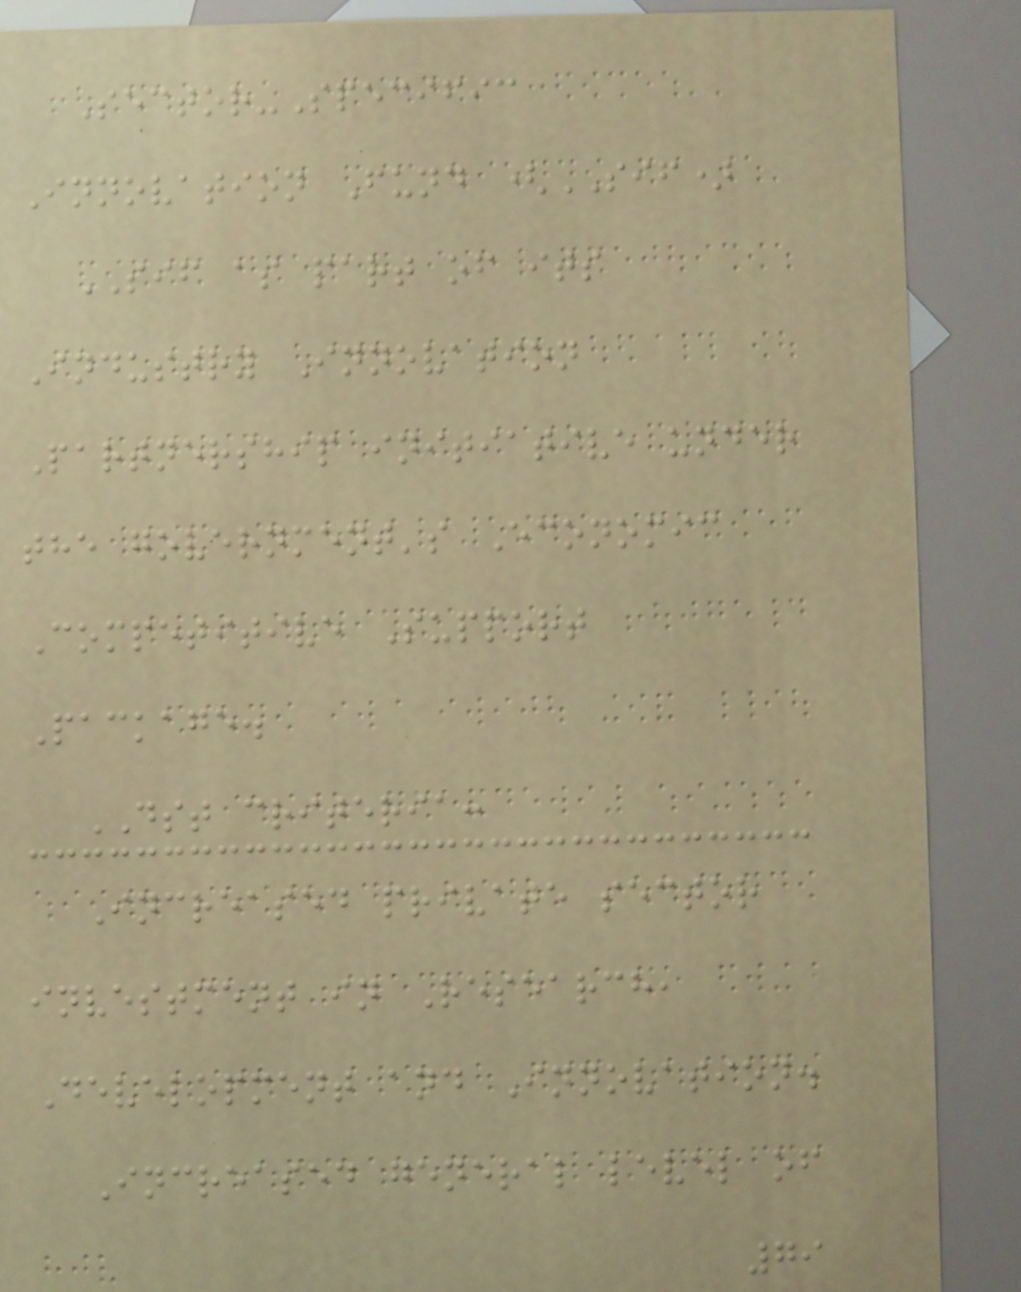Sector-Specific
Innovation Fund (SIF)
SIF as part of its
Industry Innovation
Partnership initiative under
the government's Economic
Competitive Support
Package.
DST criteria:
Increased private sector
investment in Research,
Development and Innovation.
Increased general level of
79
